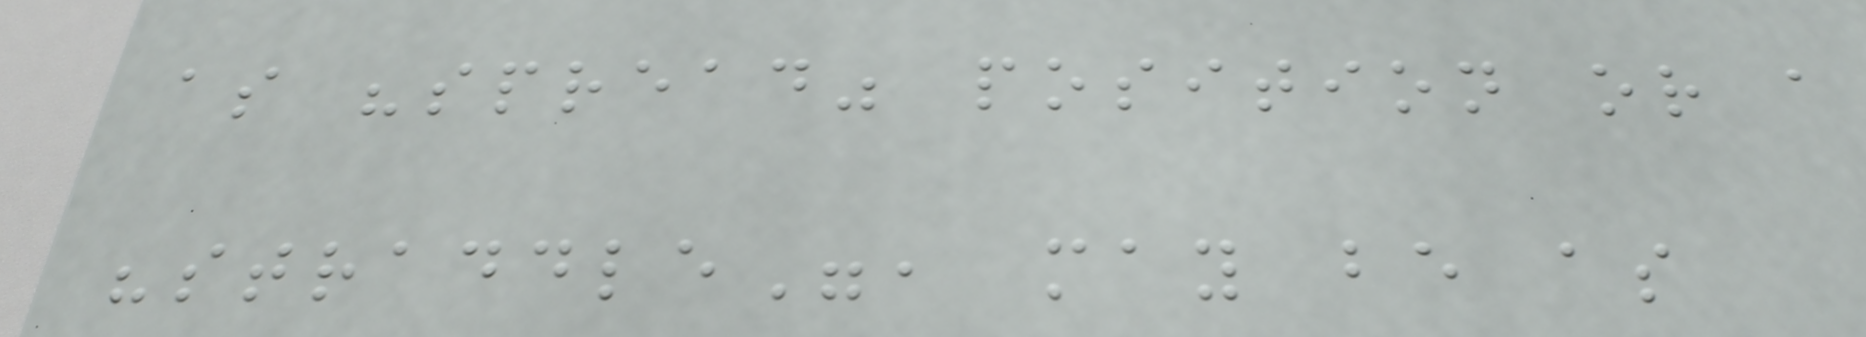as "spread" position or a
"straddle", may be as
